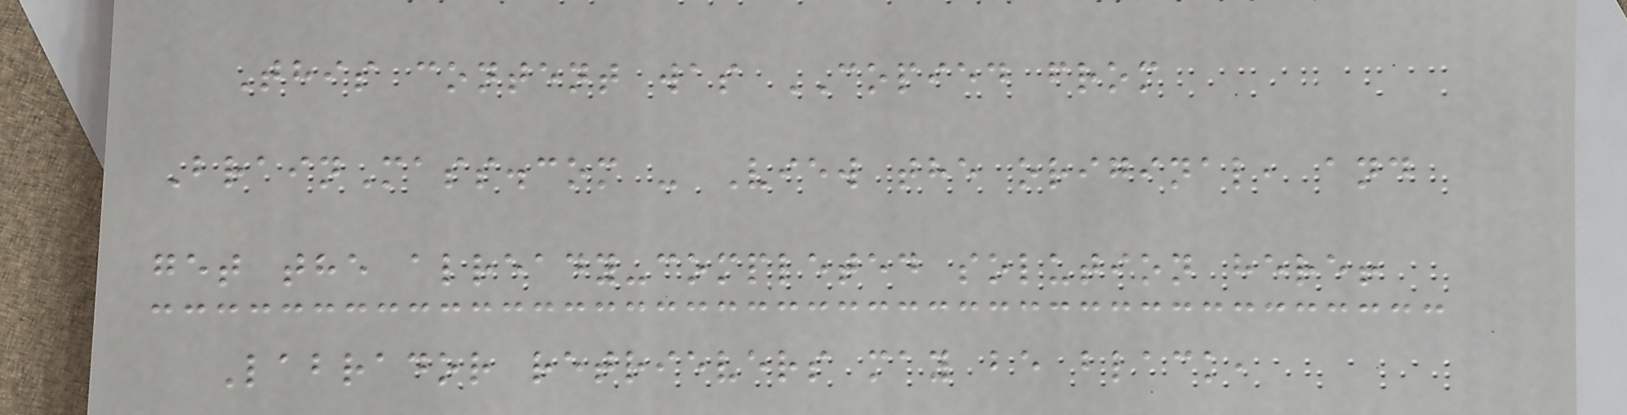This content was COPIED from
BrainMass.com - View the original, and
get the already-completed solution here!
Labrador retrievers may be black,
